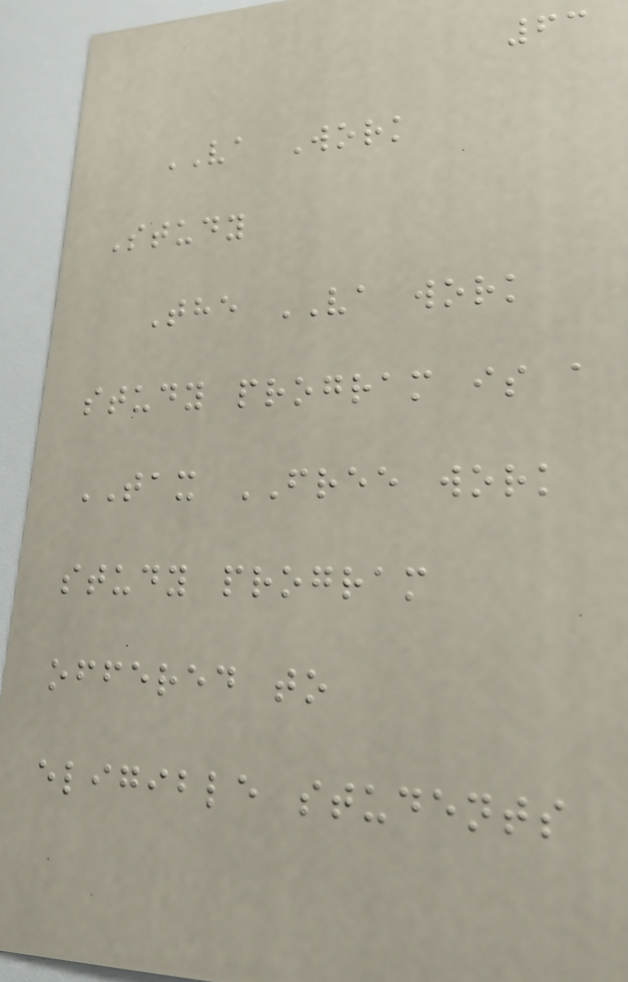63
VA Work
Study
The VA work
study program is a
TAX FREE work
study program
offered to
eligible students
